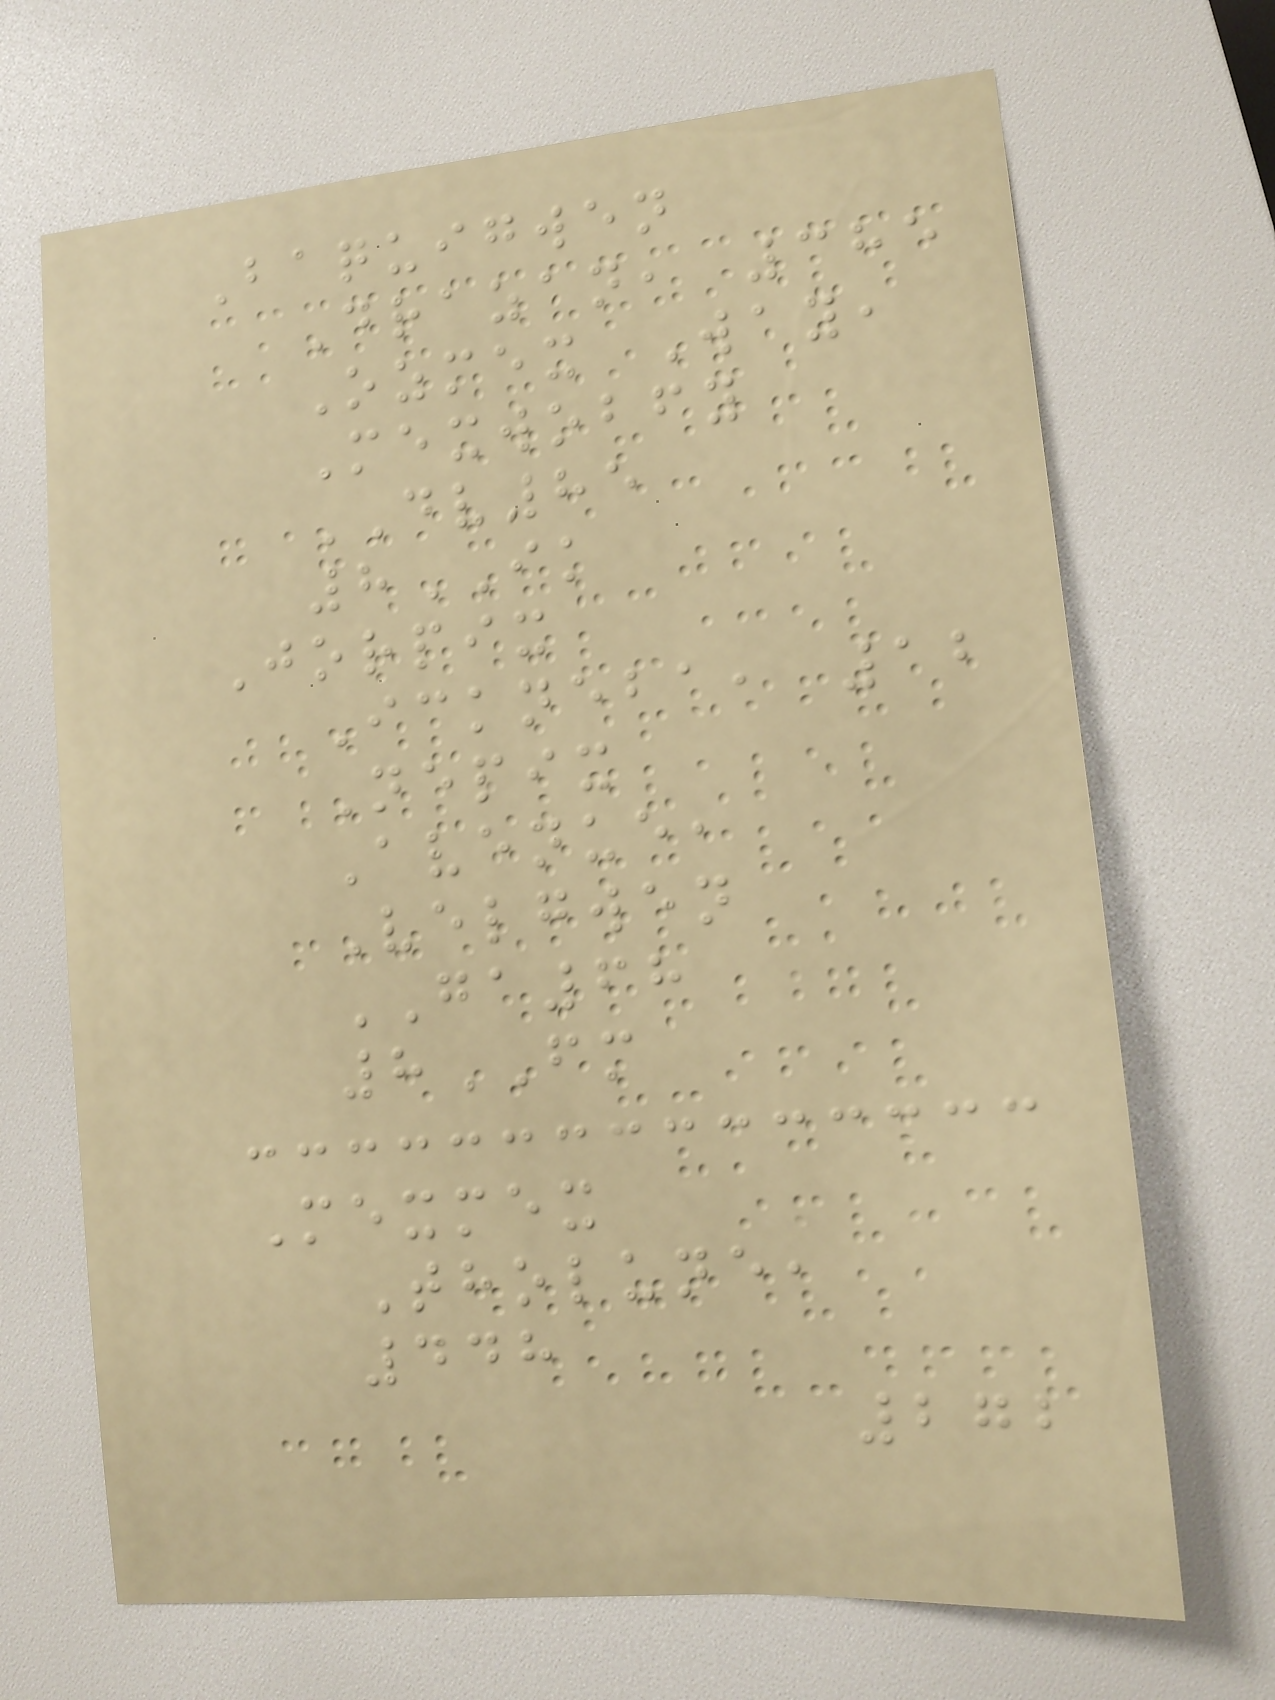Baquigwen
Drazan, 385
Ozmex Way,
Mexwobfy
DV85
8IK
Jorpix
Ickneba, 12
Nepix
Avenue,
Velgwen
GA68
8FM
Mexmex
Tholune,
448
272
